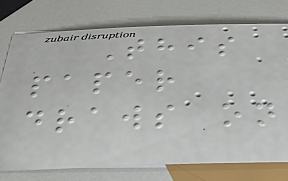This
paper
draws on
